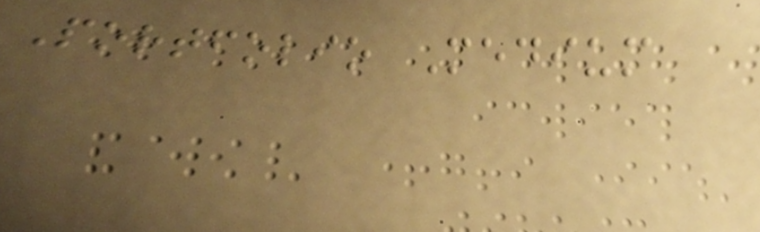Portfolio Medium
